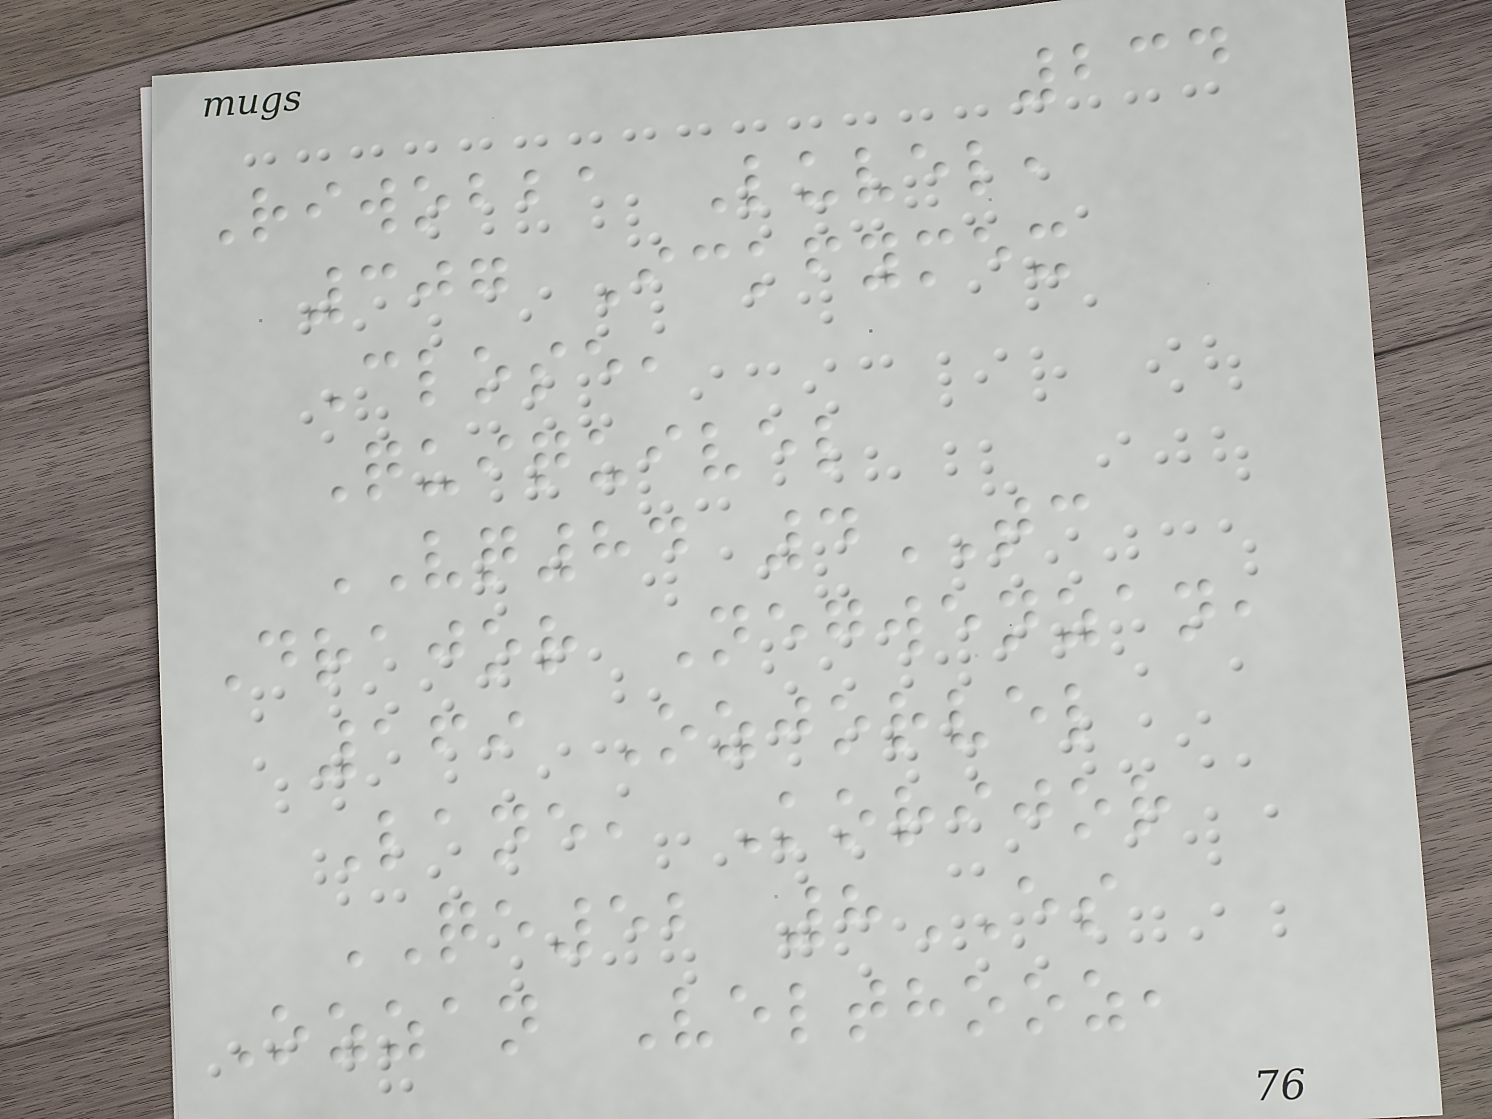234
Riwobba Luvel,
307 Ickfymex
Close,
Quiquivel
VQ84 4TC
Drajor Negwenzan,
169 Ozjorvel
Lane, Korijor
QE52 8ES
Ozzan Velthooz,
